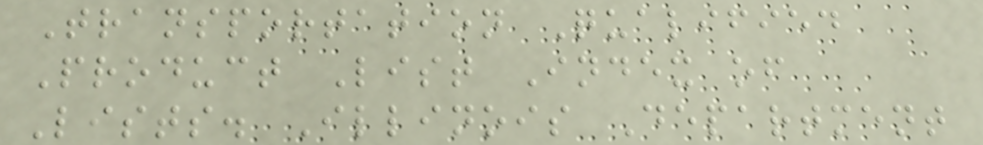Transportation Qualified
Product List Index of
Lists. Illinois Department
